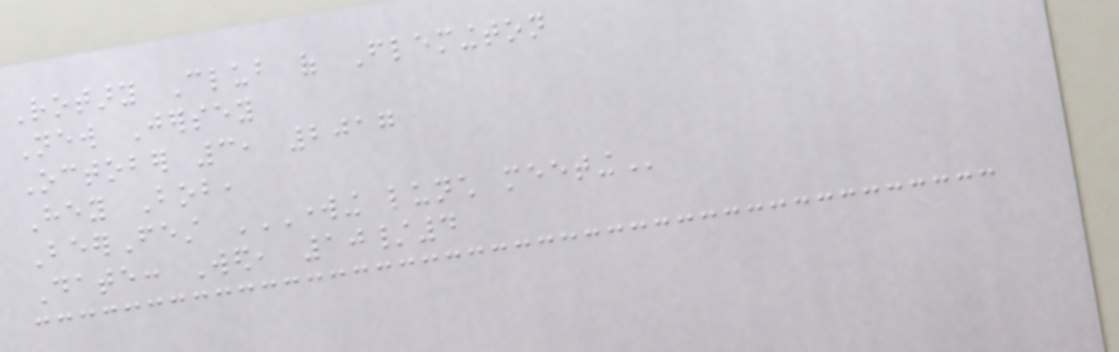Rotary Club of Flemington
New Jersey
October 3, 2017
Hey Bob,
BeerFest WORKING LUNCH MEETING
Date: Wed, 10/4
